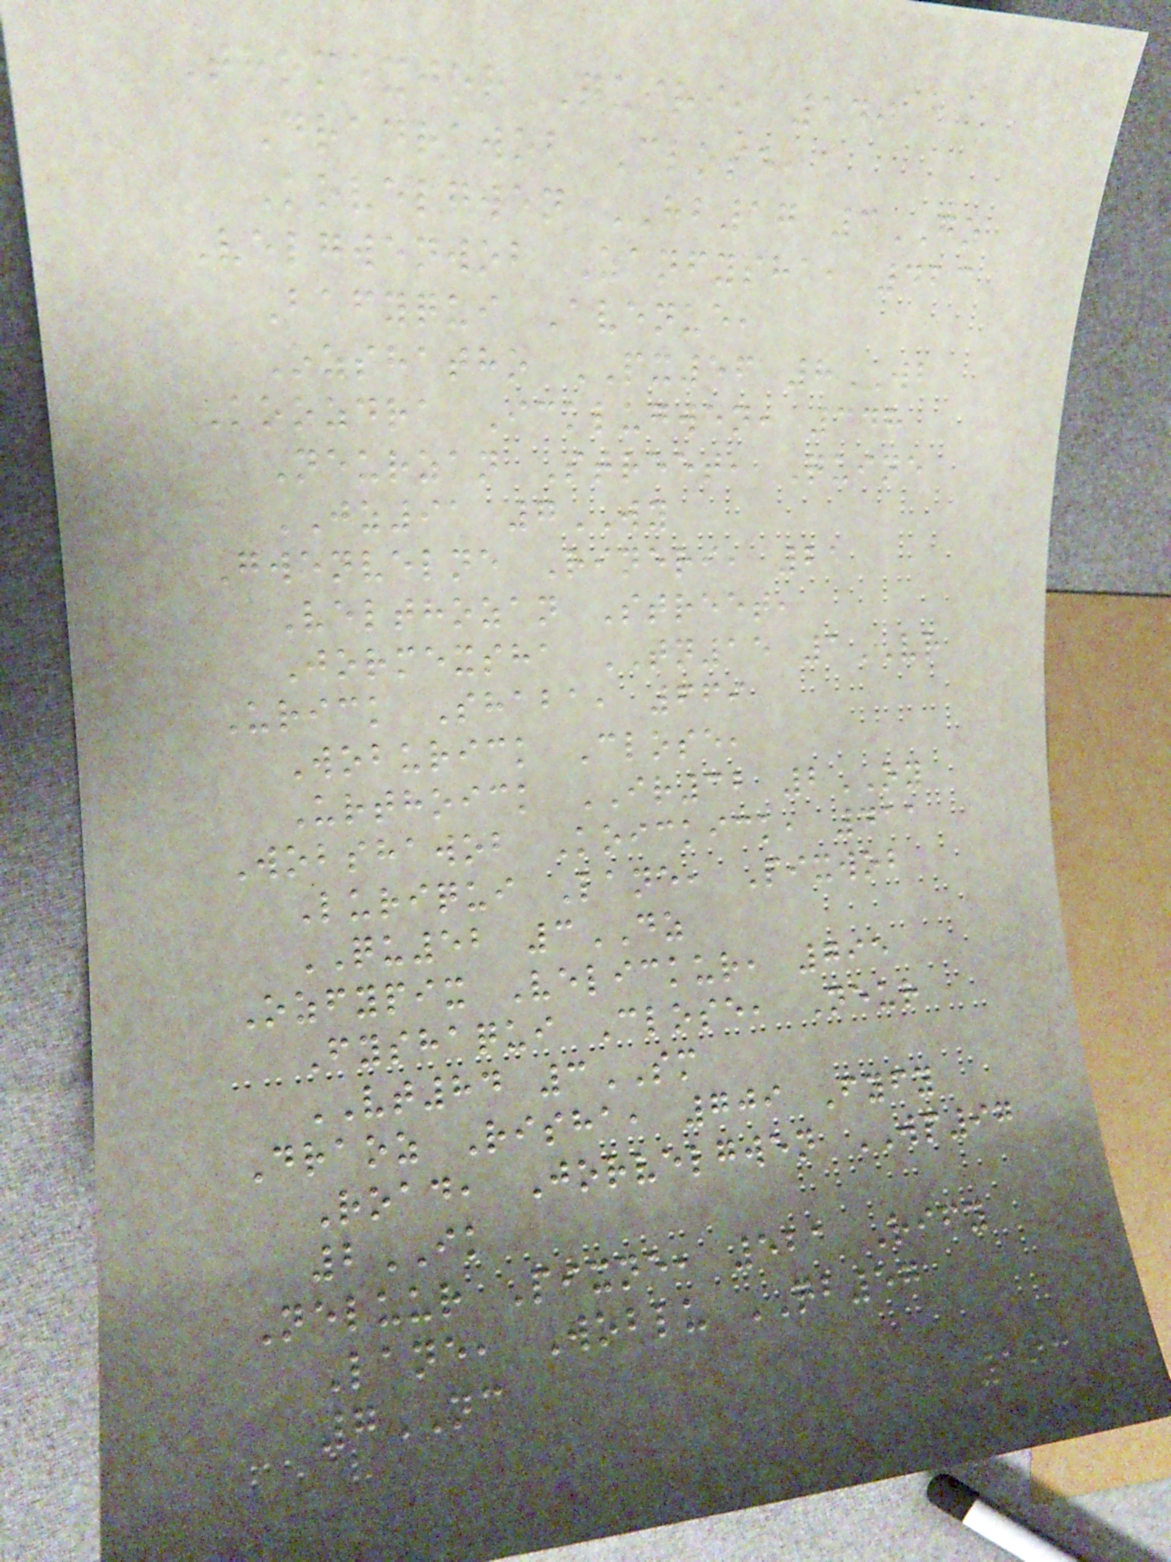Thomexjor Quiri, 140
Dradrawob Close,
Kovelgwen HB17 3GO
Velgwenwob Zanfysha, 423
Bafyqui Avenue,
Ozshatho PX56 8WB
Koozdra Icklugwen, 348
Neurzan Street, Quine
JZ91 7WY
Gwenvelne Rineri, 21
Velthozan Street,
Jormexsha TN15 1VR
Urick Shaba, 669
Woburick Close,
Urthoick IR32 2OY
Wobshawob Koickick, 411
Luriqui Lane, Pixwob
QU52 3DZ
Ozfypix Velickur, 795
Fyshaqui Close, Neur
VT84 3SM
Draoz Risha, 709 Fyfy
Road, Jorvelgwen WP97
2IK
Neluur Pixne, 521 Rify
Lane, Woblu QB57
7NC
193
